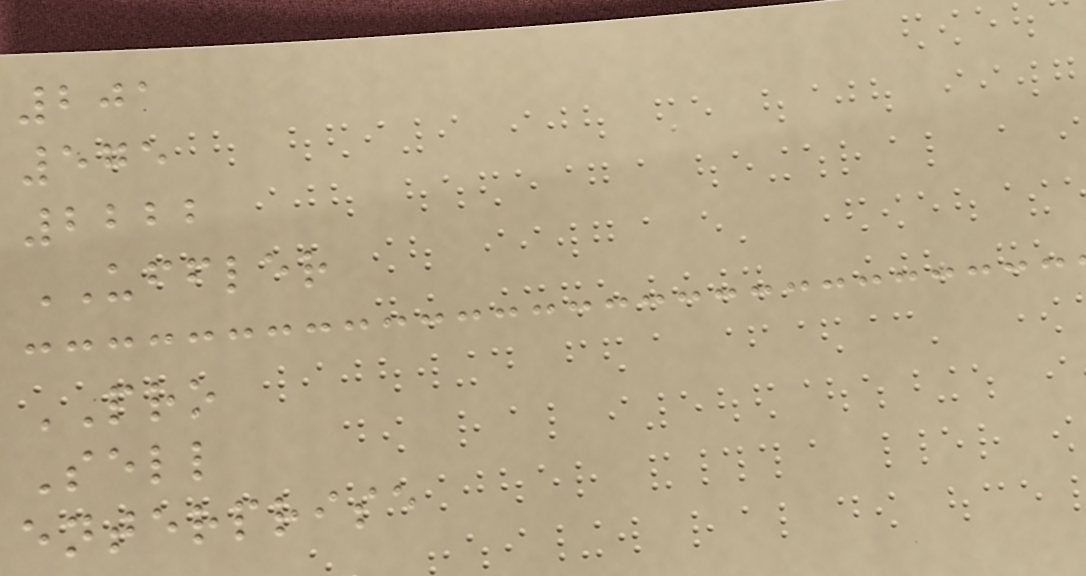201
575
2222
UFFLER
PRO
Sell
enterprise
